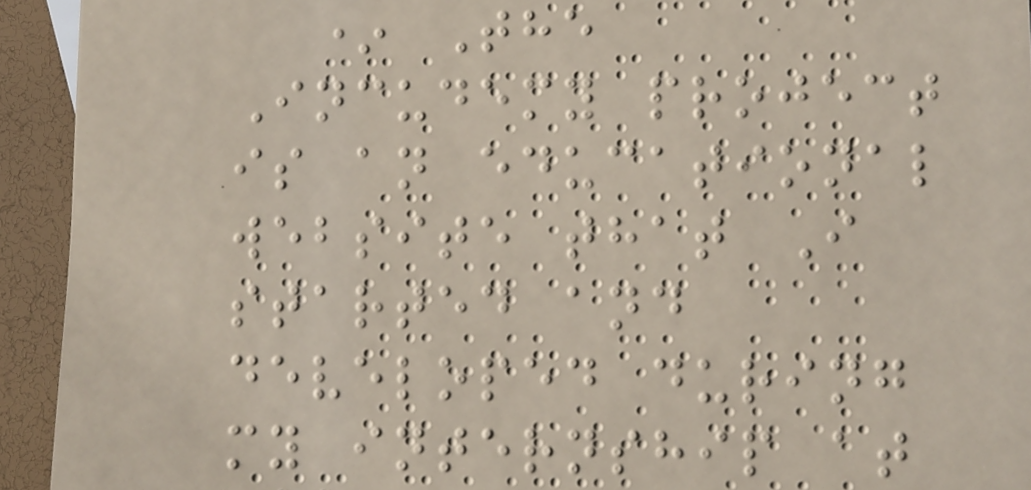* The
Incudemy project
is an educational
website that I
started and
developed during
my internship at
